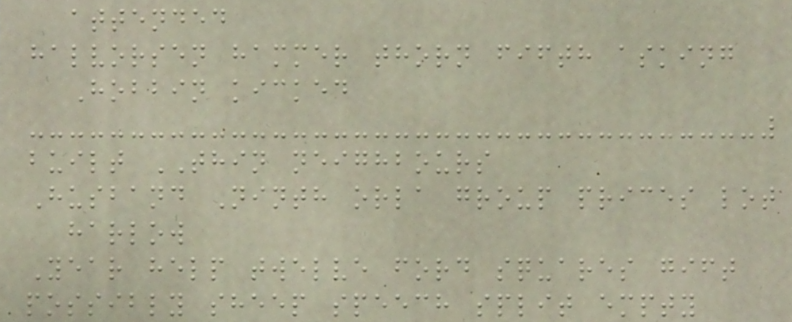attended
halvorsen hammer thorn fifth asking
Hobbin kicked
built THIN neighbours
Husband Ninth orla group prices lot
harlow
Year help twelve ford squares gift
possibly sheep speech split empty
